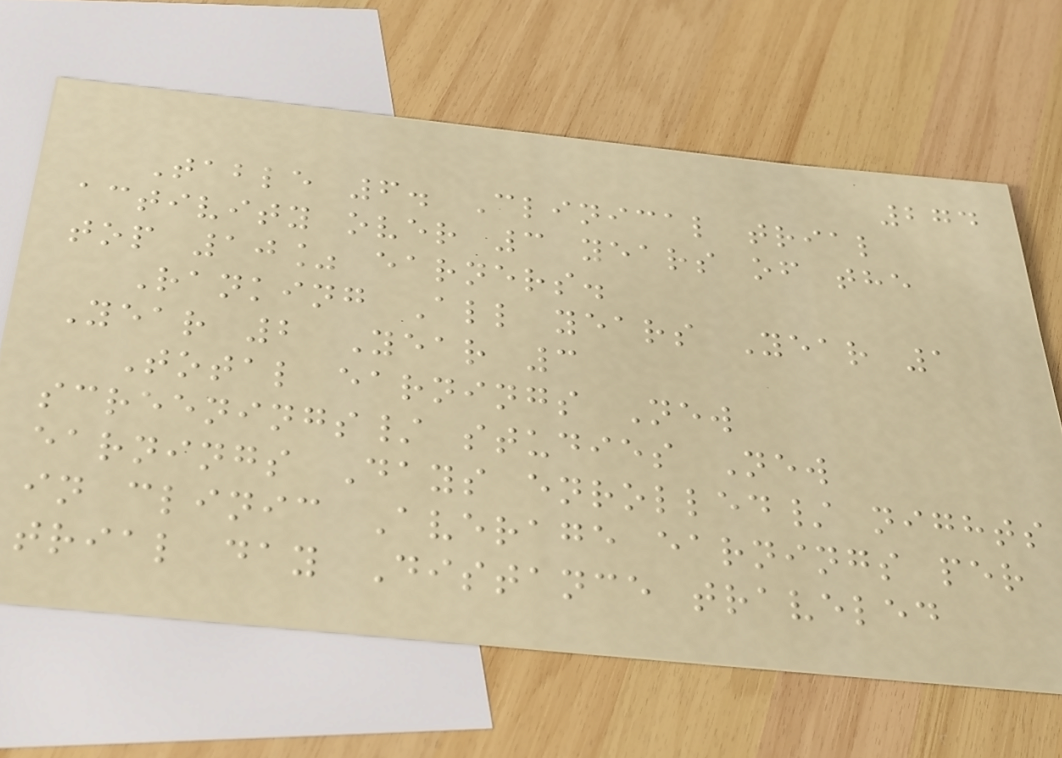274
Table 6. Clinical trial
activity over 3 years of the
top 10% earners.
Ranking All years Year 1
Year 2 Year 3
Total earnings New
screenings/ studies New
earnings Days enrolled/ nights
in clinic Average earnings per
trial day Distance traveled
